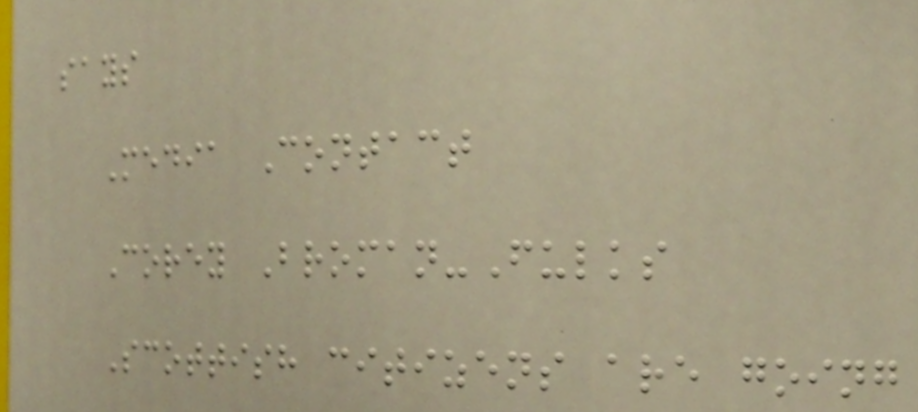says
Media Contact
Corey Broman-Fulks
Scottish citizens are going
